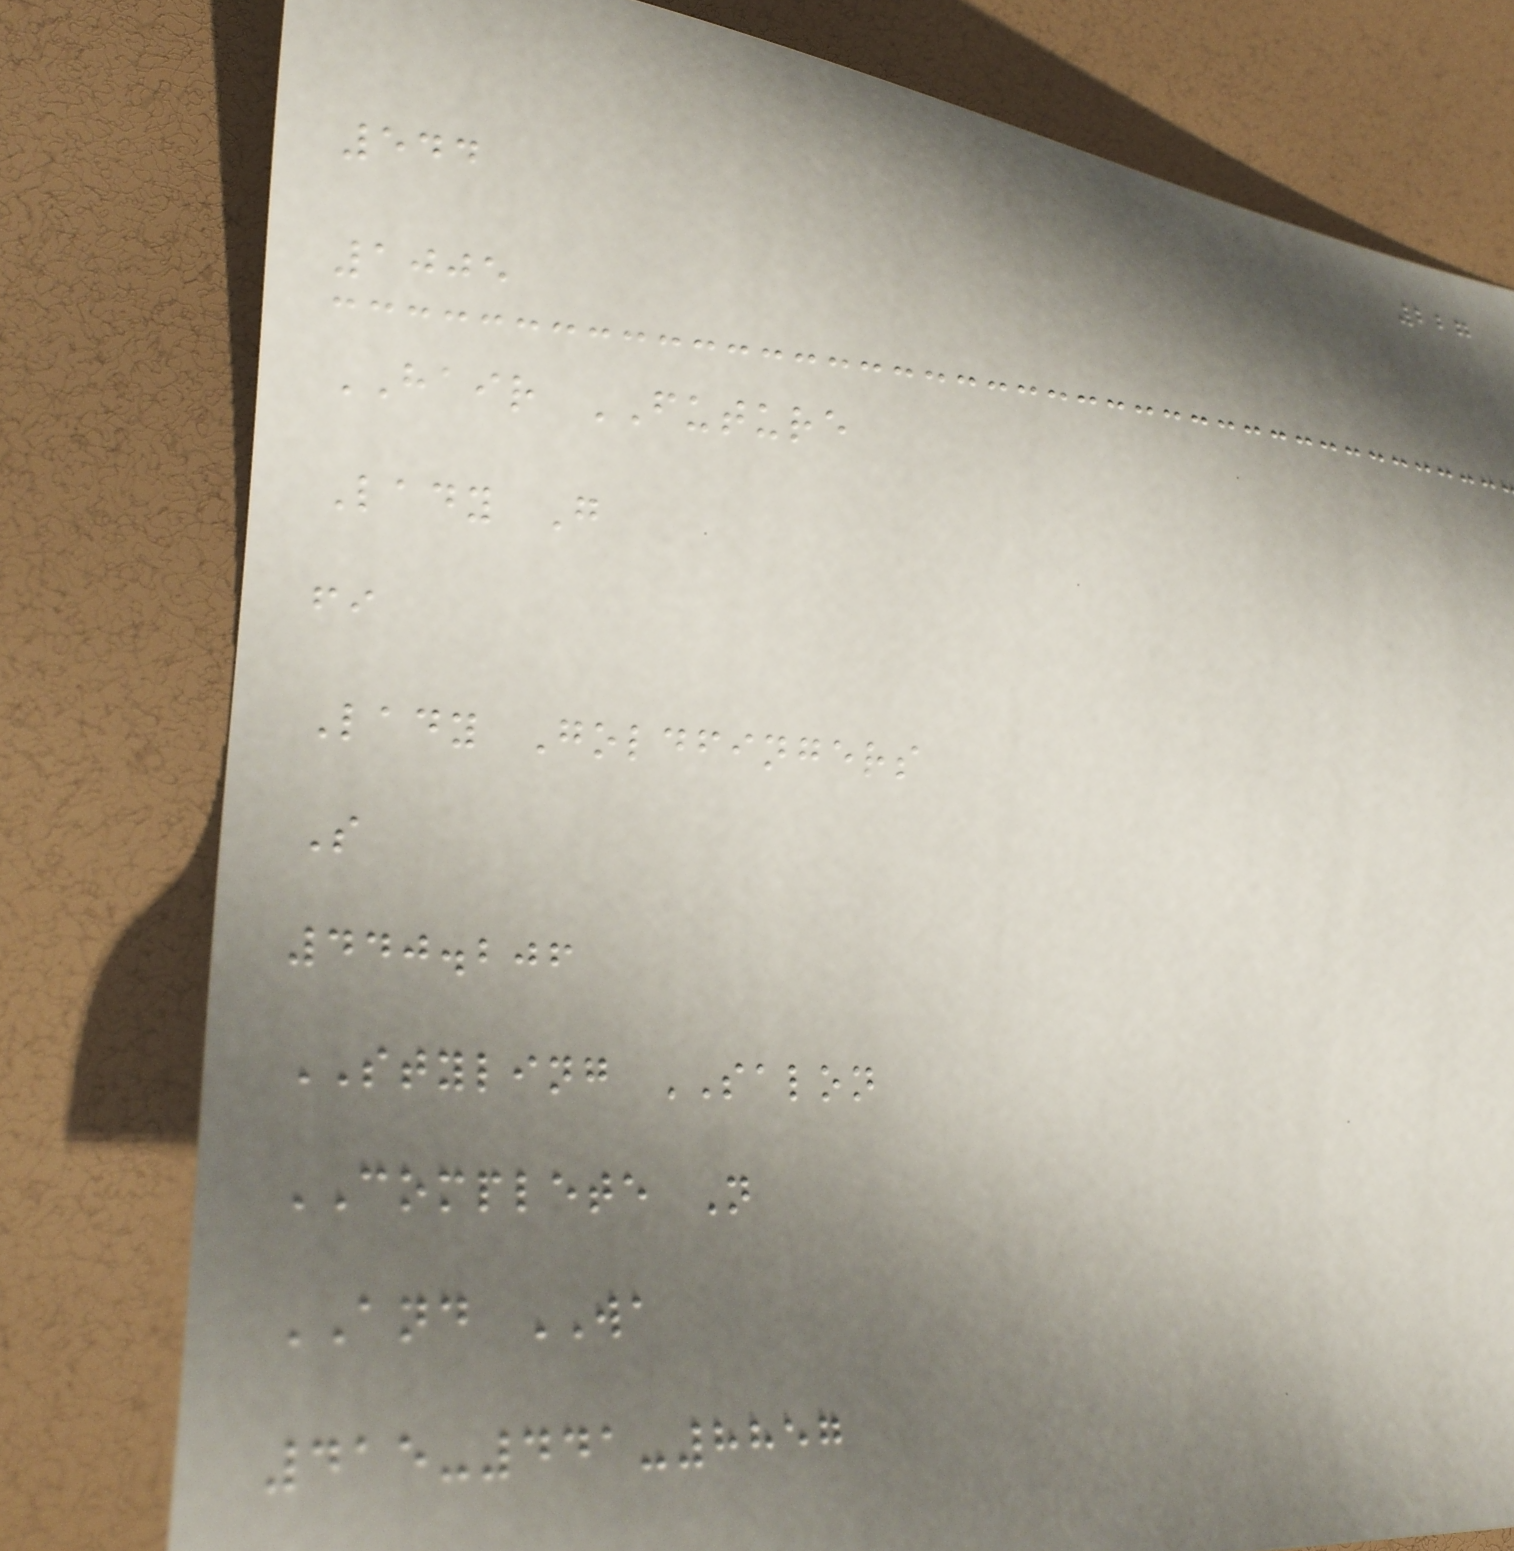227
544
1005
HAIR FUTURE
Lady G
fi
Lady Goldfingers
S
440.206
STYLING SALON
COMPLETE N
AND WA
415-441-8857
